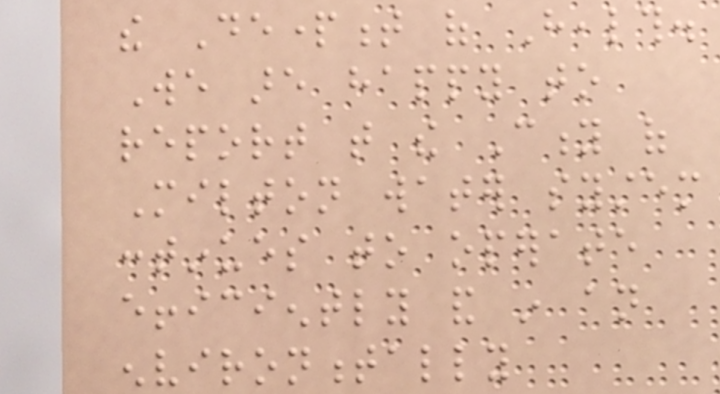the Department of Health.
We are happy to
report that the City of
Milton water system
continues to operate
efficiently and in an
environmentally
